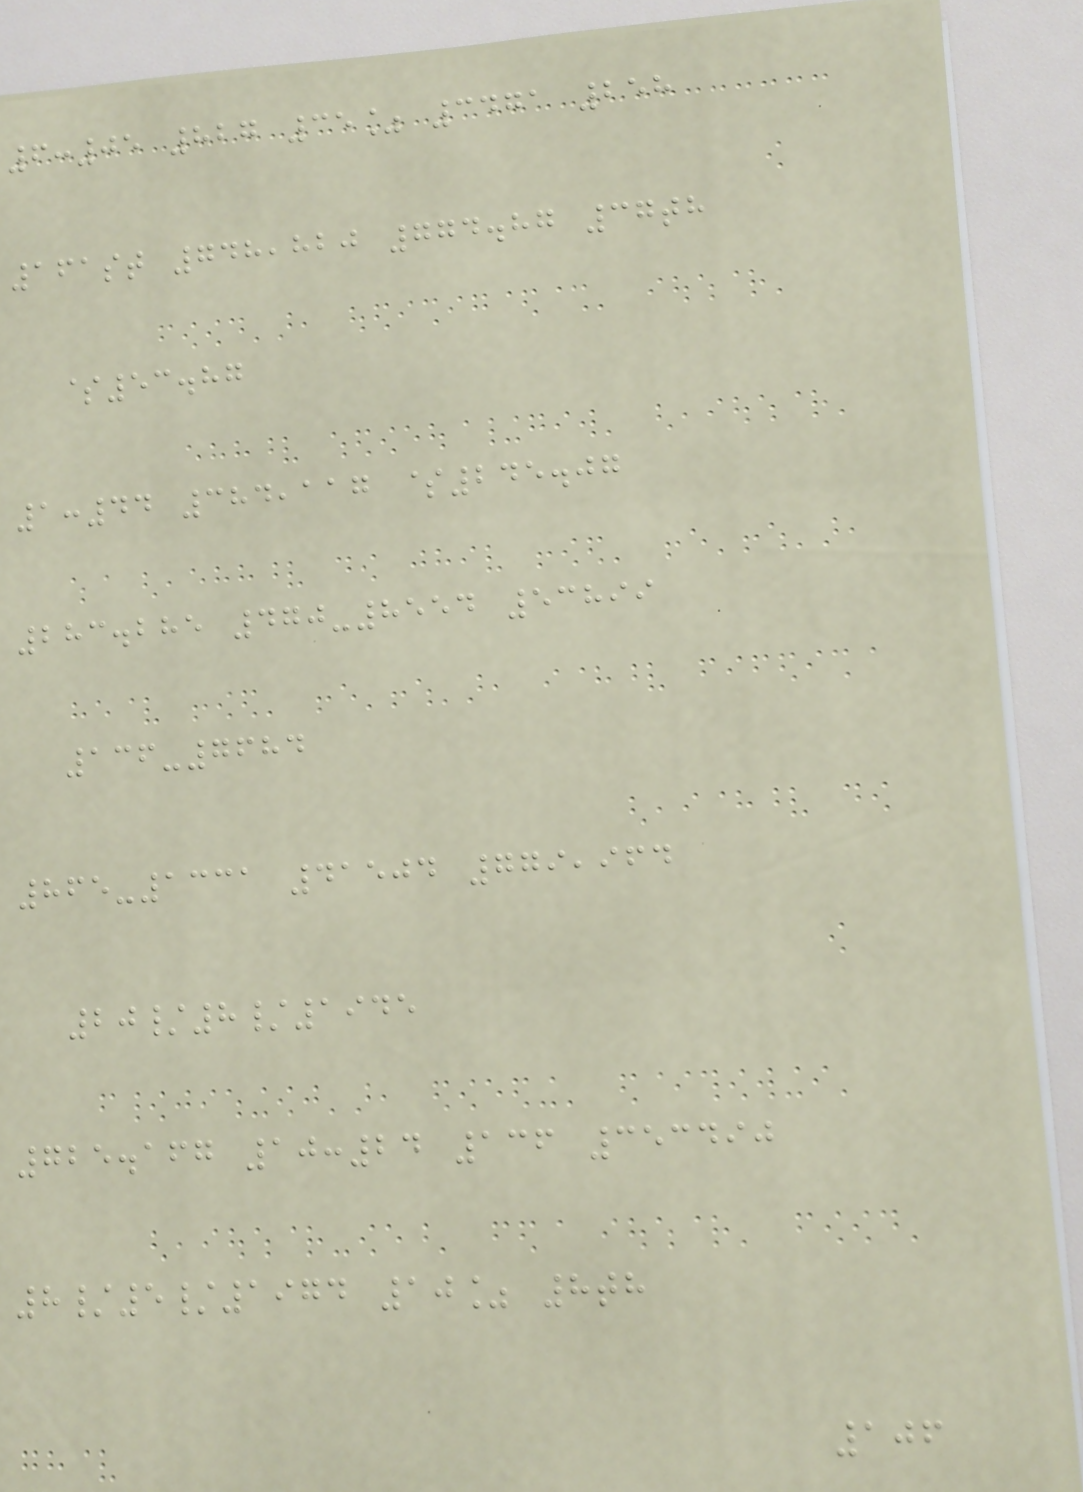6:05 827 35% 3471 258
161st 748,820 774.87 37th
$53.87
1:44 384,117 $245.07
283.285 470-8554 53899
136-7684
865-1331 41504 779,964
20/8/1945
725.167 10:24 136 353490
8/5/1974 10% 8th
106
